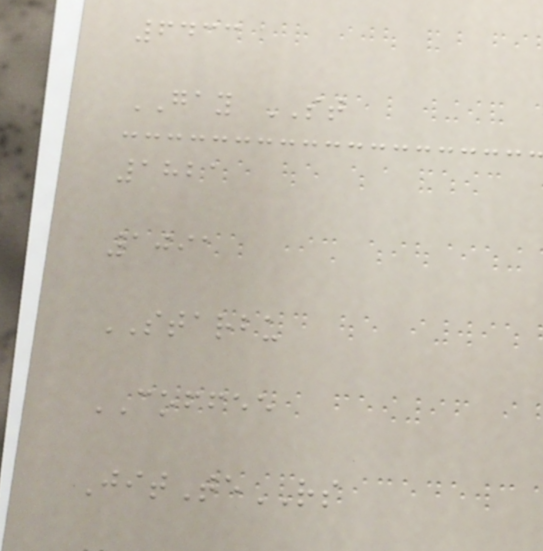6433
GAY ST
1821
1091
STARBU
COFFEE
JitTeRS
